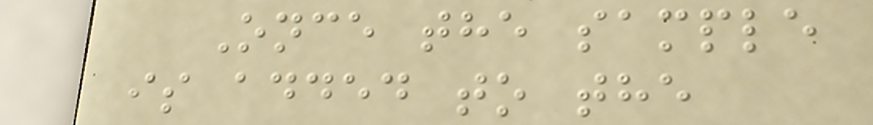Once the sample
is added to the
